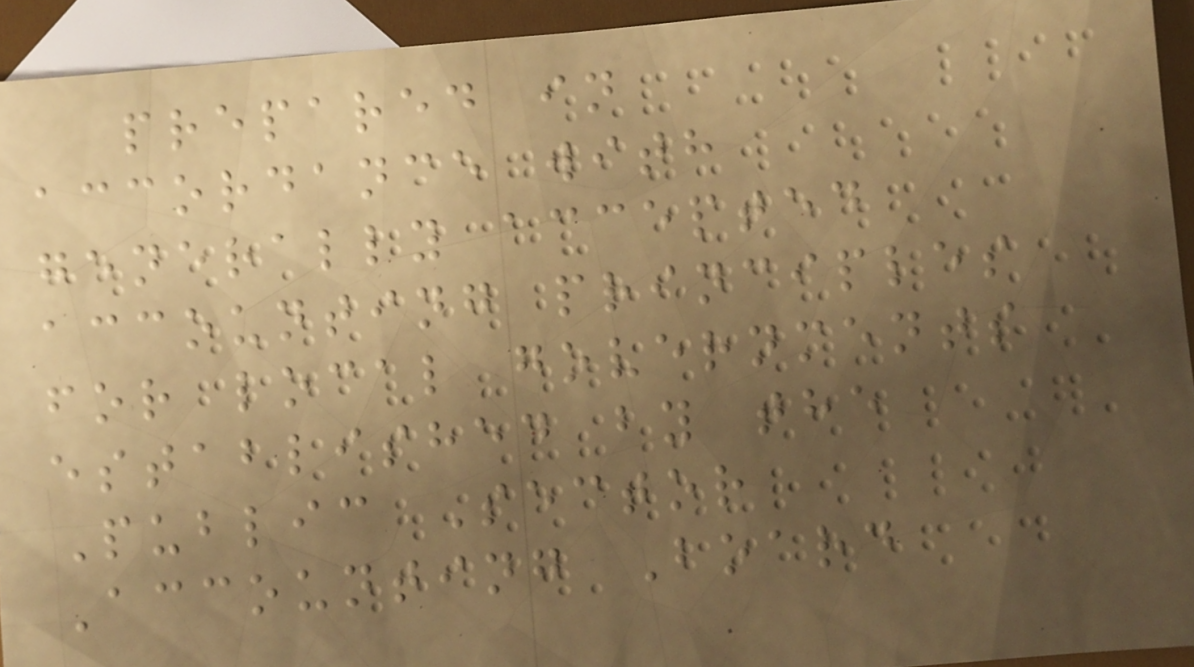prepared in
accordance with
generally accepted
accounting principles
for local governments
established by the
Public Sector
Accounting Board
